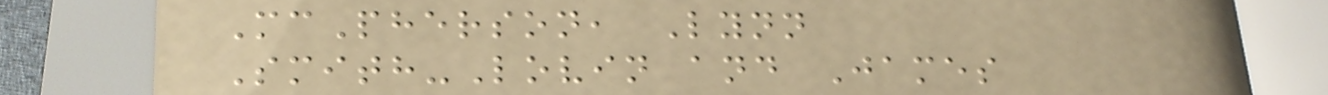McPherson, Lynn
Smith-Lovin and James
